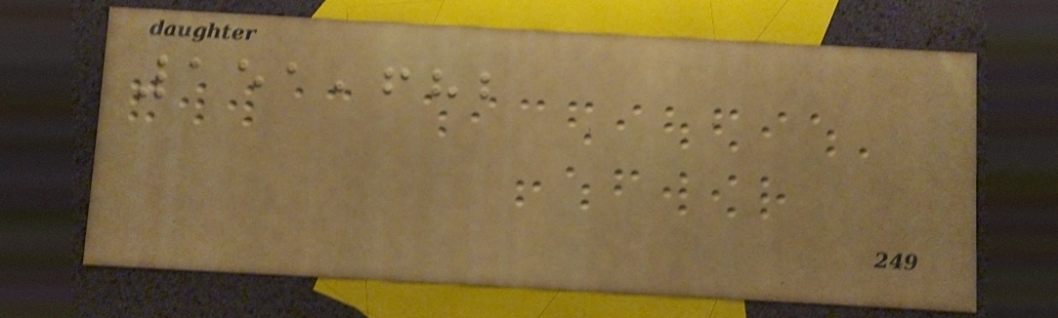151,682
